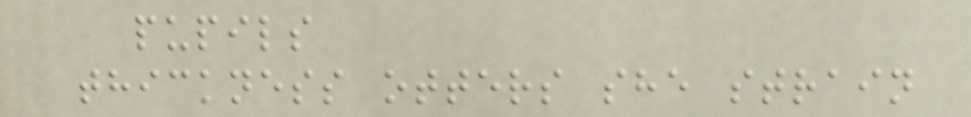pupils
thickness otters she strain
